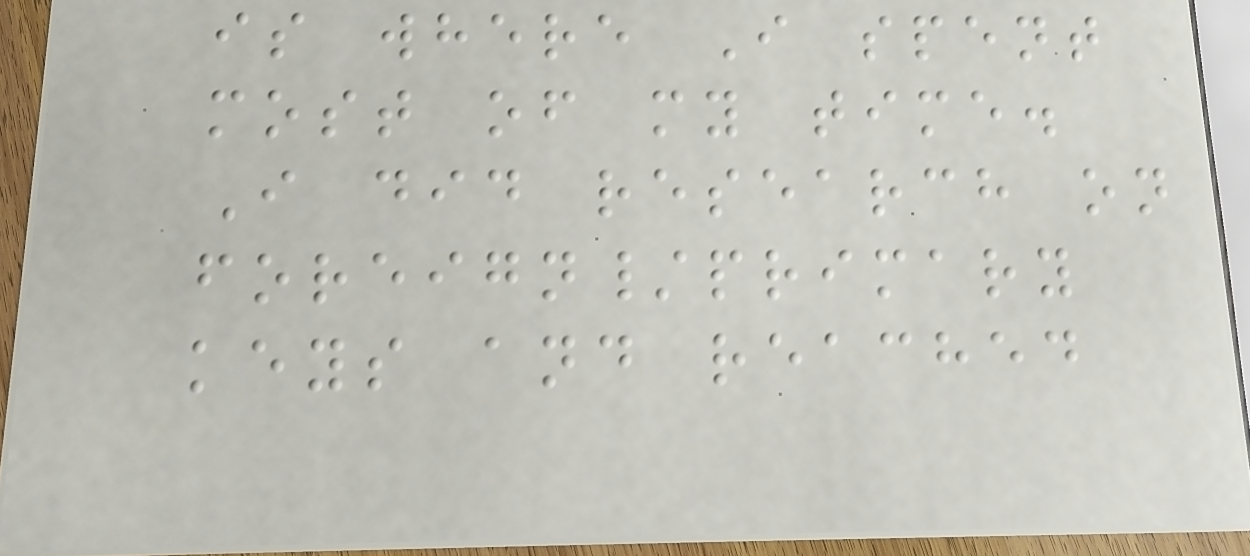is where I spent
most of my time.
I did research on
foreign/primary
keys and reached
